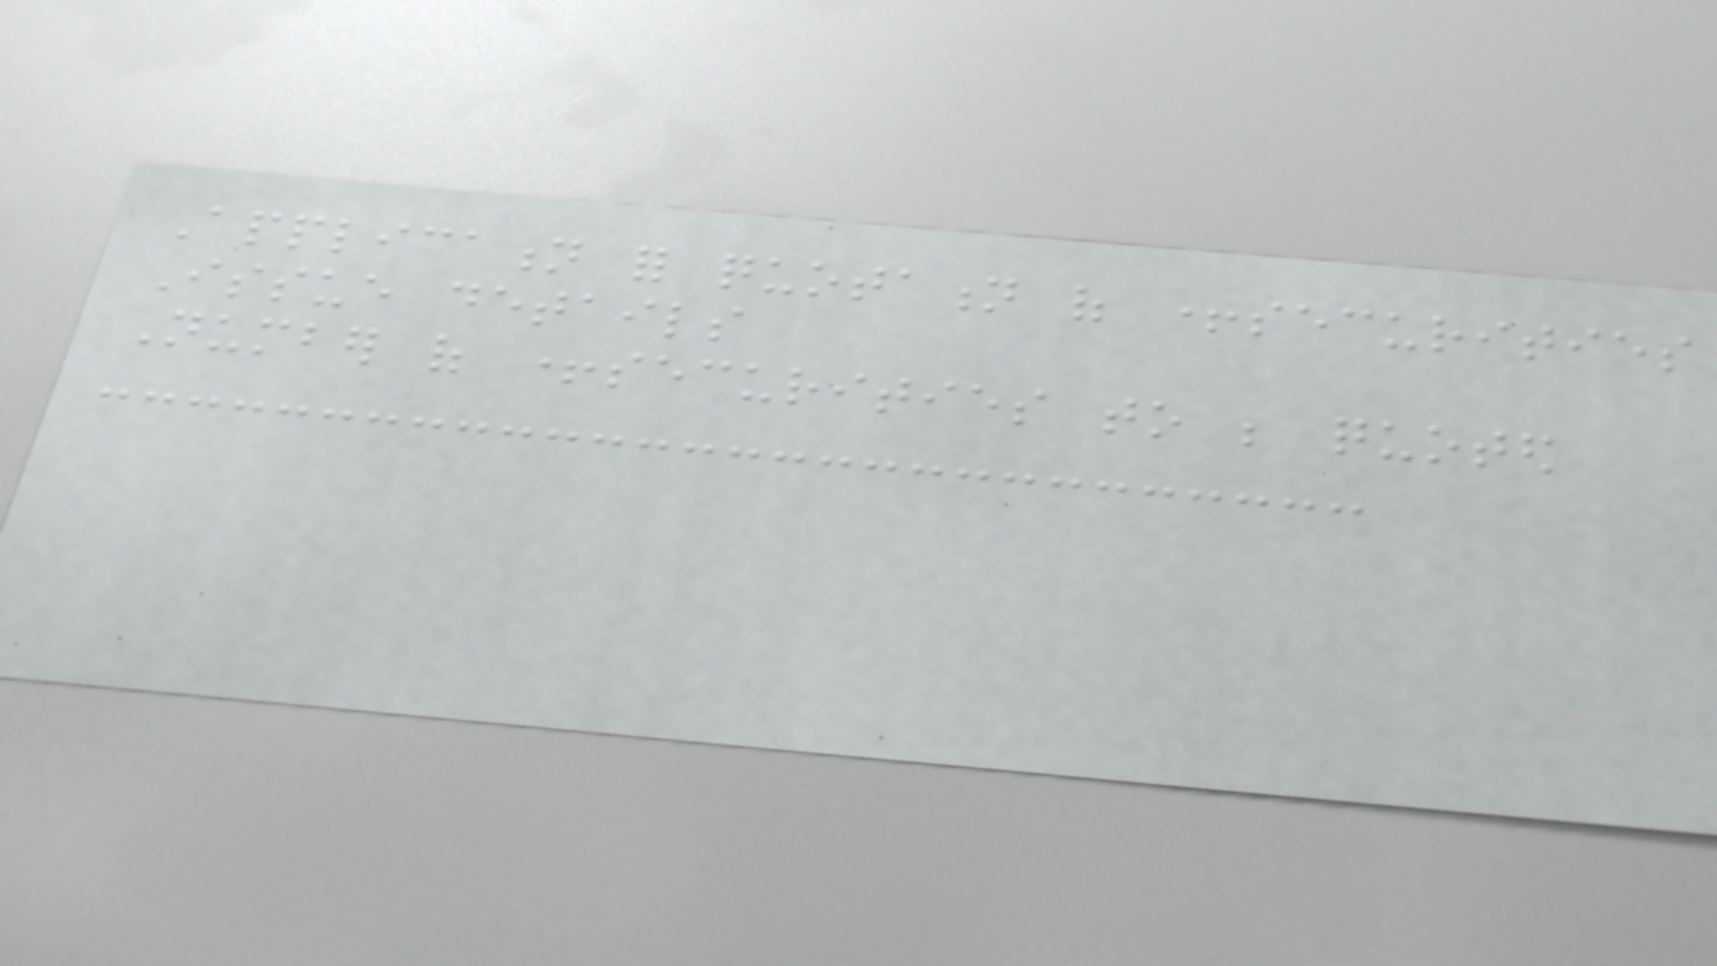Application for quotation of +securities
Issue details
Number of +securities to be quoted
